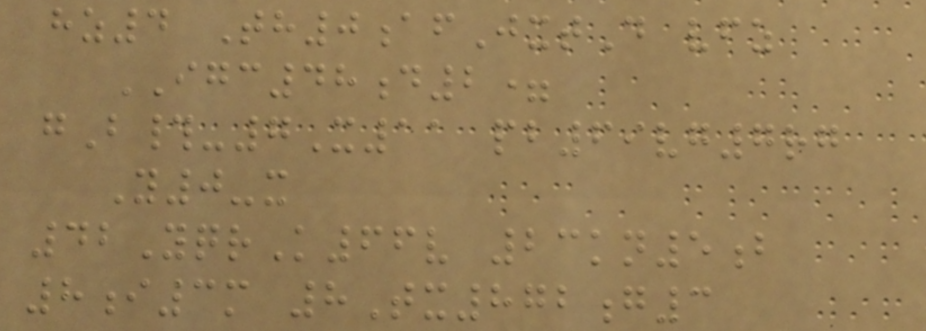hz4 Th0afJxtD vfz
IGC48d2=
gB#-7X11 pb69vg7rg
Y0-x
42YqrK66v 23kn5b
8i3m 8Tx872g3
